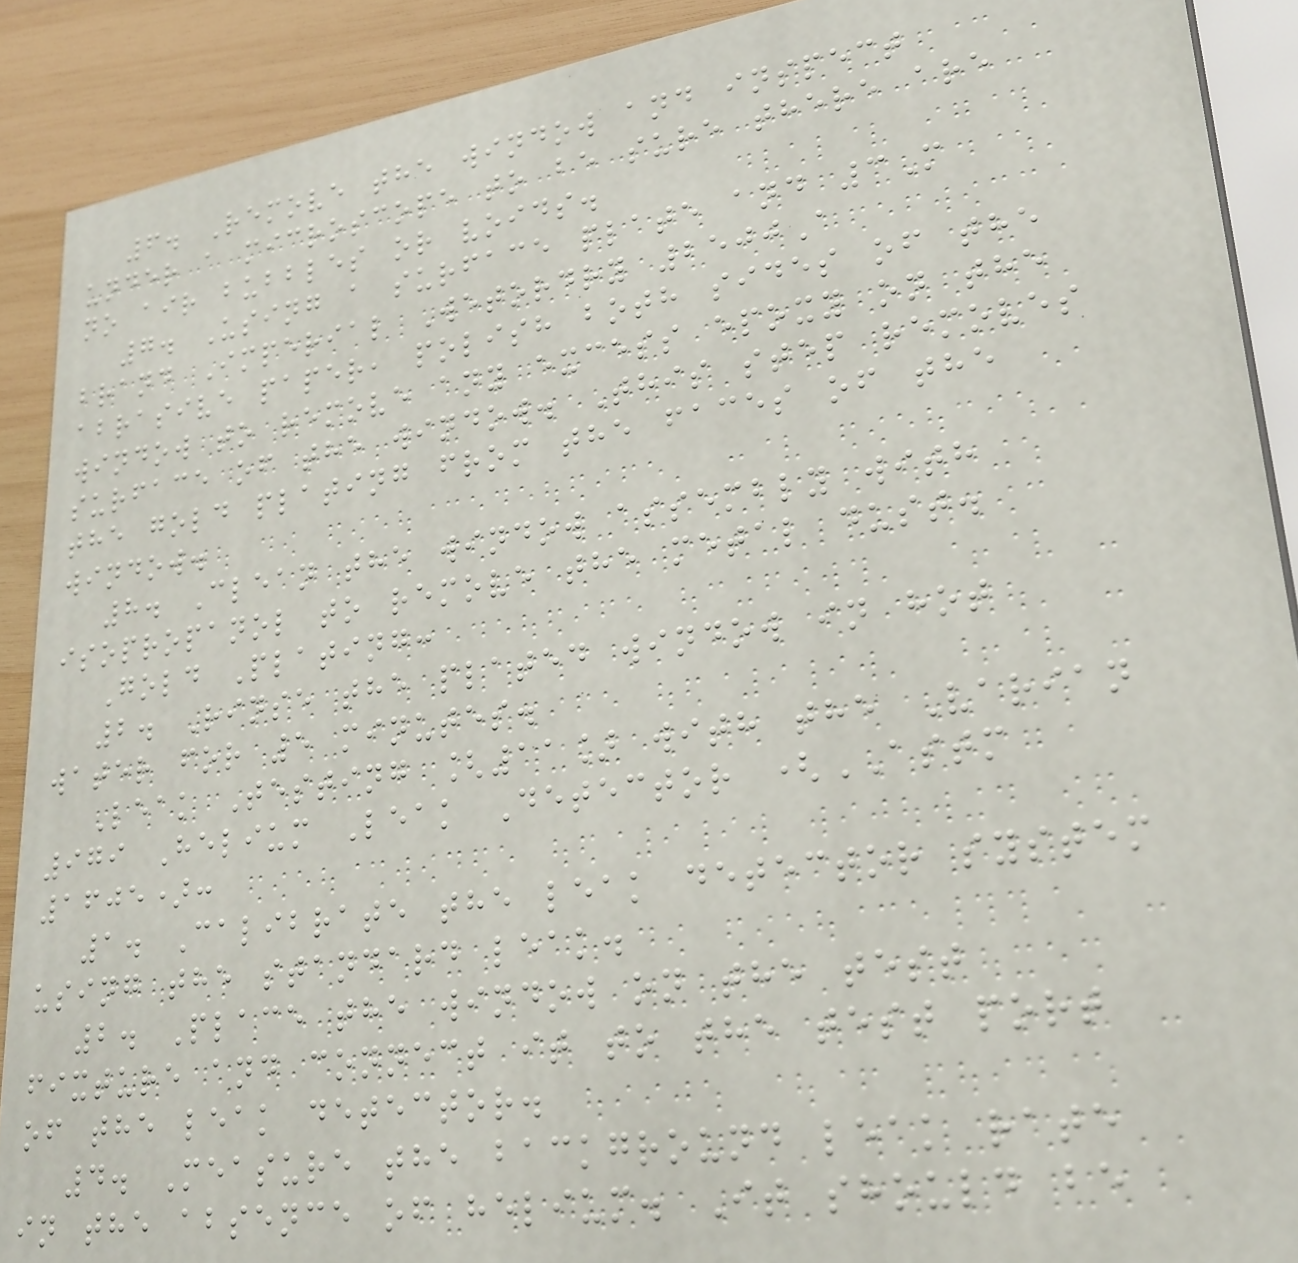6. Remove the window and inspect
under a microscope to be sure there are
no air bubbles or voids.
7. Using a surface plate and 3M
brand Imperial Wetordry 2500A
abrasive paper, polish both sides of the
window to remove any excess epoxy on the
surface of the window. This step removes
the gold plating from the faces of the
window.
8. Clean the window assembly with
isopropanol to remove the metal dust.
Gold Plating:
2. Rinse the plated window in hot
water for 5 minutes.
Leak Testing [11] with the Varian
979 Helium Leak Detector (ASTM
1605):
1. Calibrate the leak detector system
using the standard leak.
2. Place the window on the test
fixture and connect it to the test port
of the leak detector.
4. Measure the background leak rate
in the absence of helium. It should be
